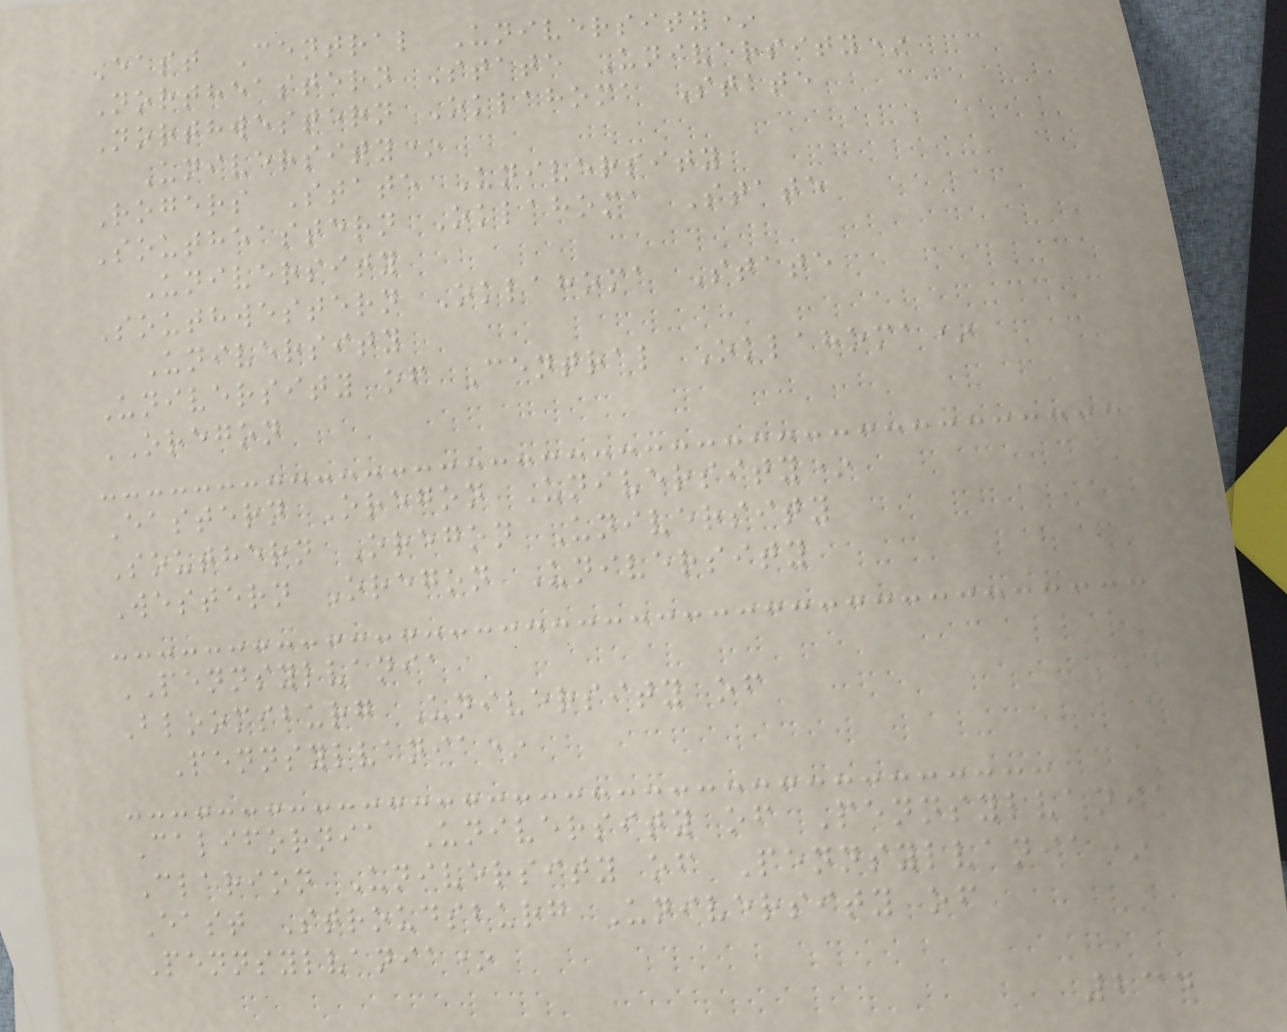East Central University*
Northeastern State University*
Northwestern Oklahoma State
University*
Rogers State University
Southeastern Oklahoma State
University
Southwestern Oklahoma State
University
University of Central Oklahoma*
OREGON
Eastern Oregon University*
Southern Oregon University
Western Oregon University
PENNSYLVANIA
Bloomsburg University of
Pennsylvania*
California University of Pennsylvania
Clarion University of Pennsylvania*
East Stroudsburg University of
Pennsylvania*
234
